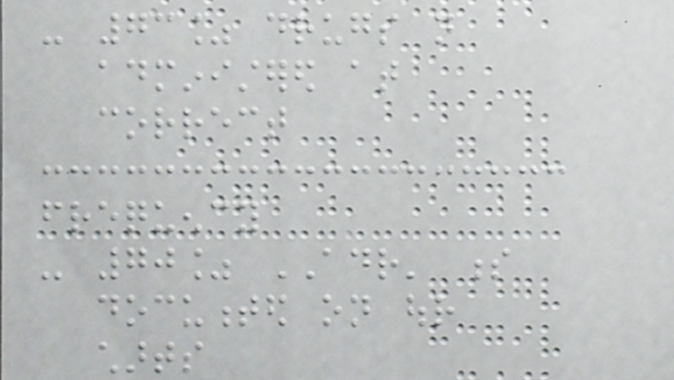- 73% drugs not
administered at
correct
frequency
- 70% ADR' s
documented on our
charts
